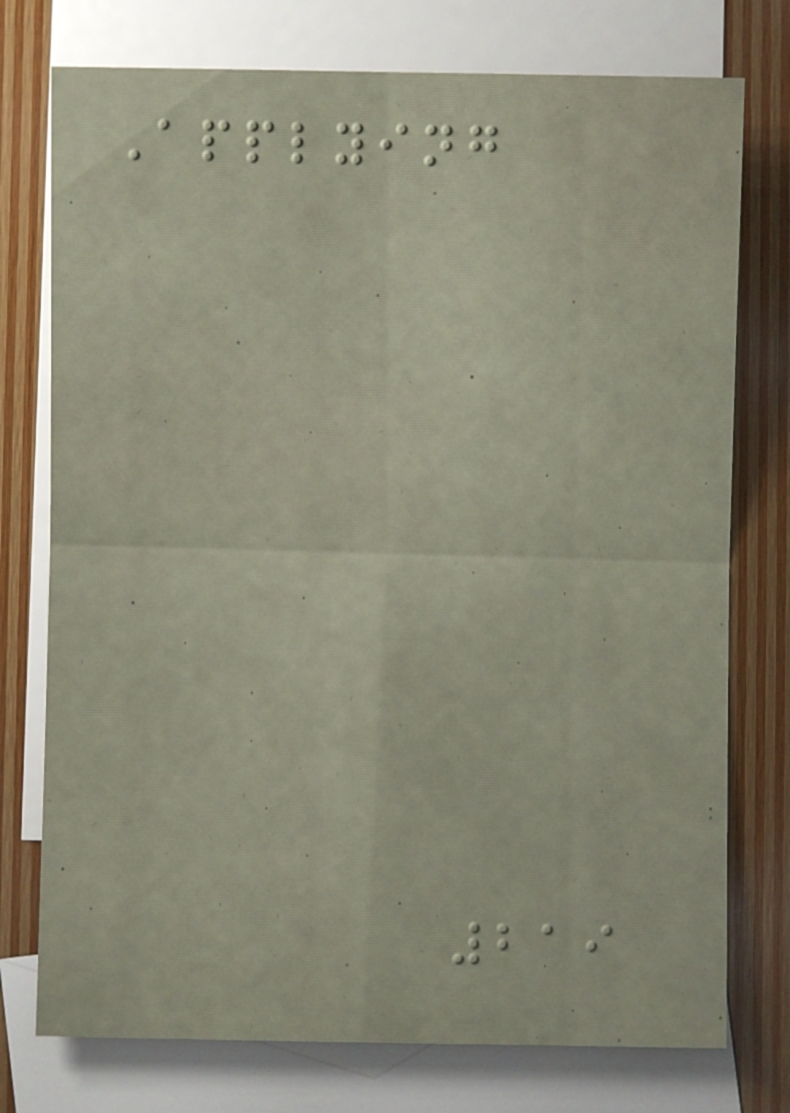Applying
219
